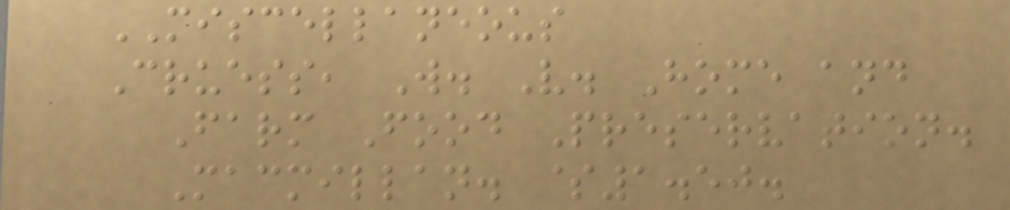MISCELLANEOUS
Cruess, W. V. Home and
Farm Food Preservation.
Macmillan. $1.50.
